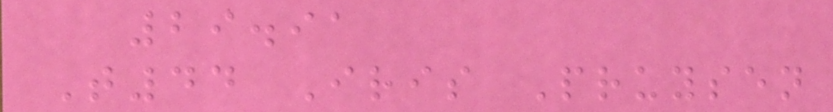29.91
T44 Iris Pruysen
